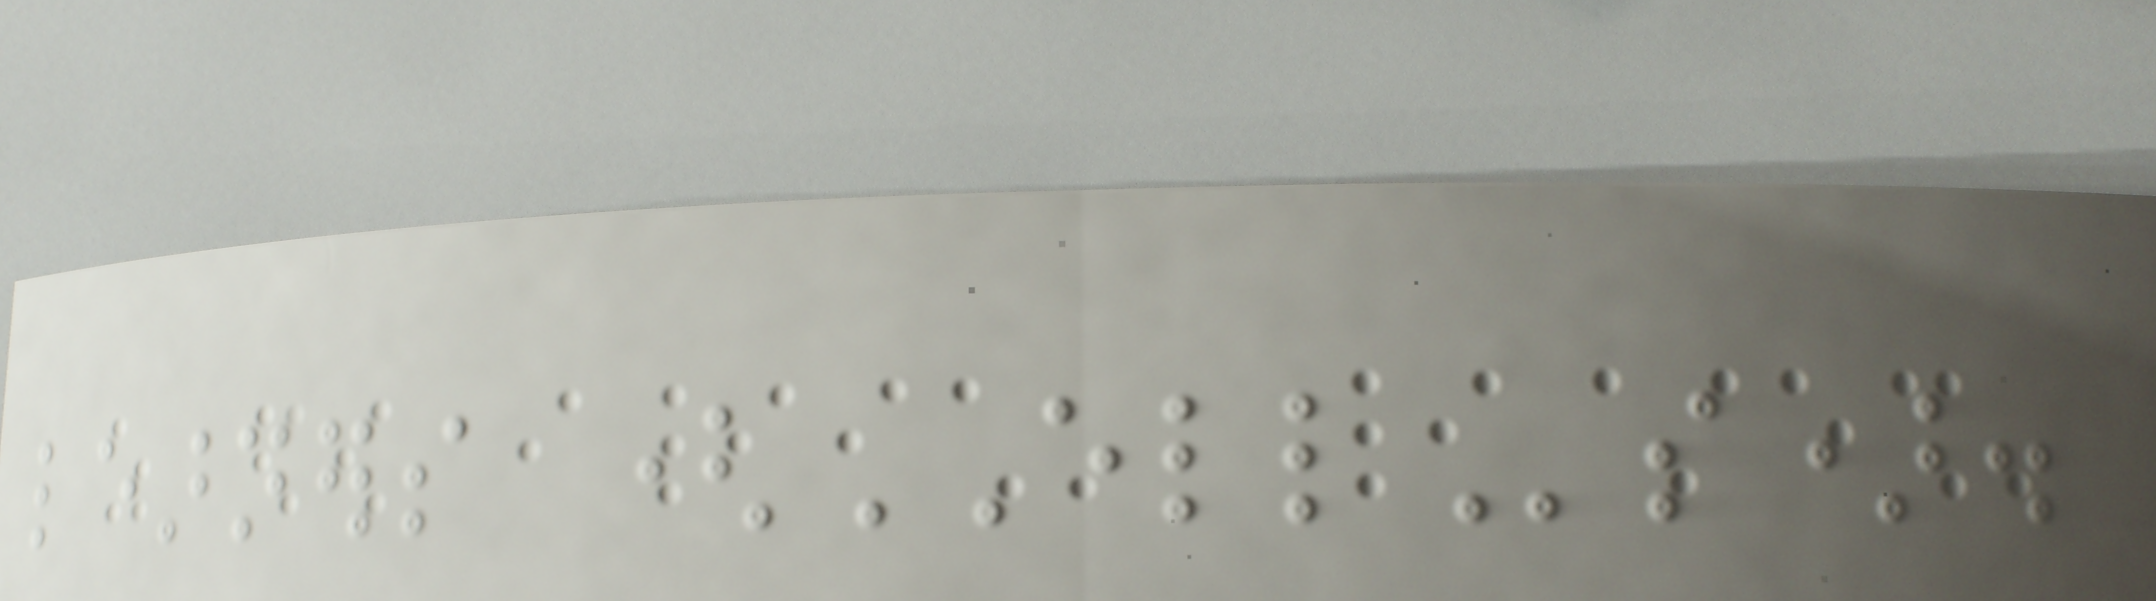learners (ELLs).
